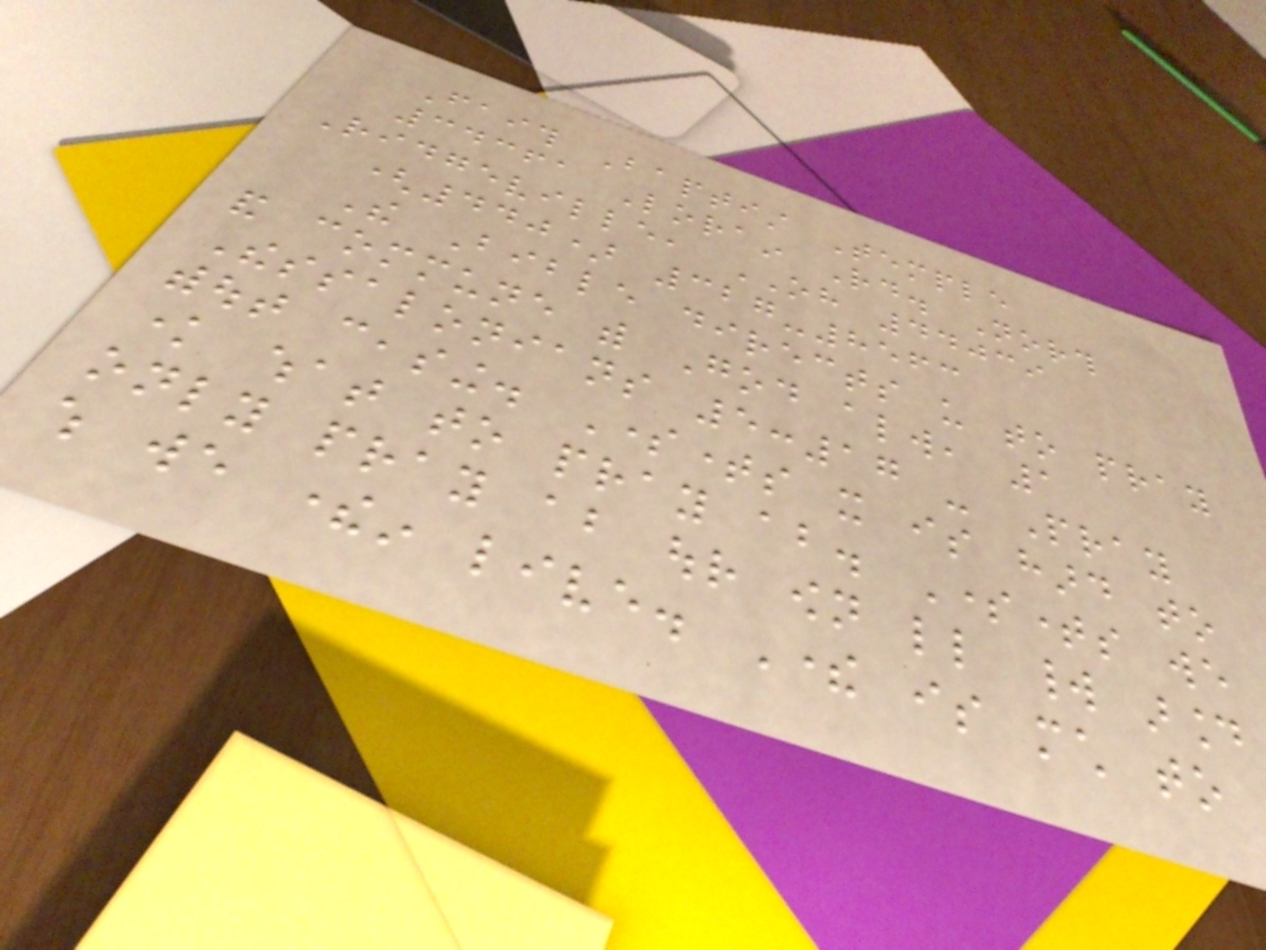Faith Baptist Temple
34361 Lorain Rd. North
Ridgeville, OH 44039
(440) 327-8563
The Bible directs us to pray
and commune with God always, 1
Thessalonians 5:17 - Pray
without ceasing. Sometimes it is hard to
know what to pray about. Sometimes we
only pray about our own little world around
which we therein live. There is much to
